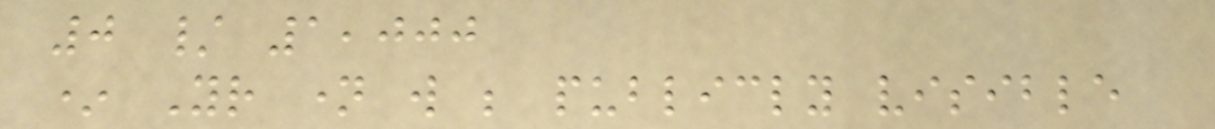0 / 1,000
* Your name will be publicly visible
